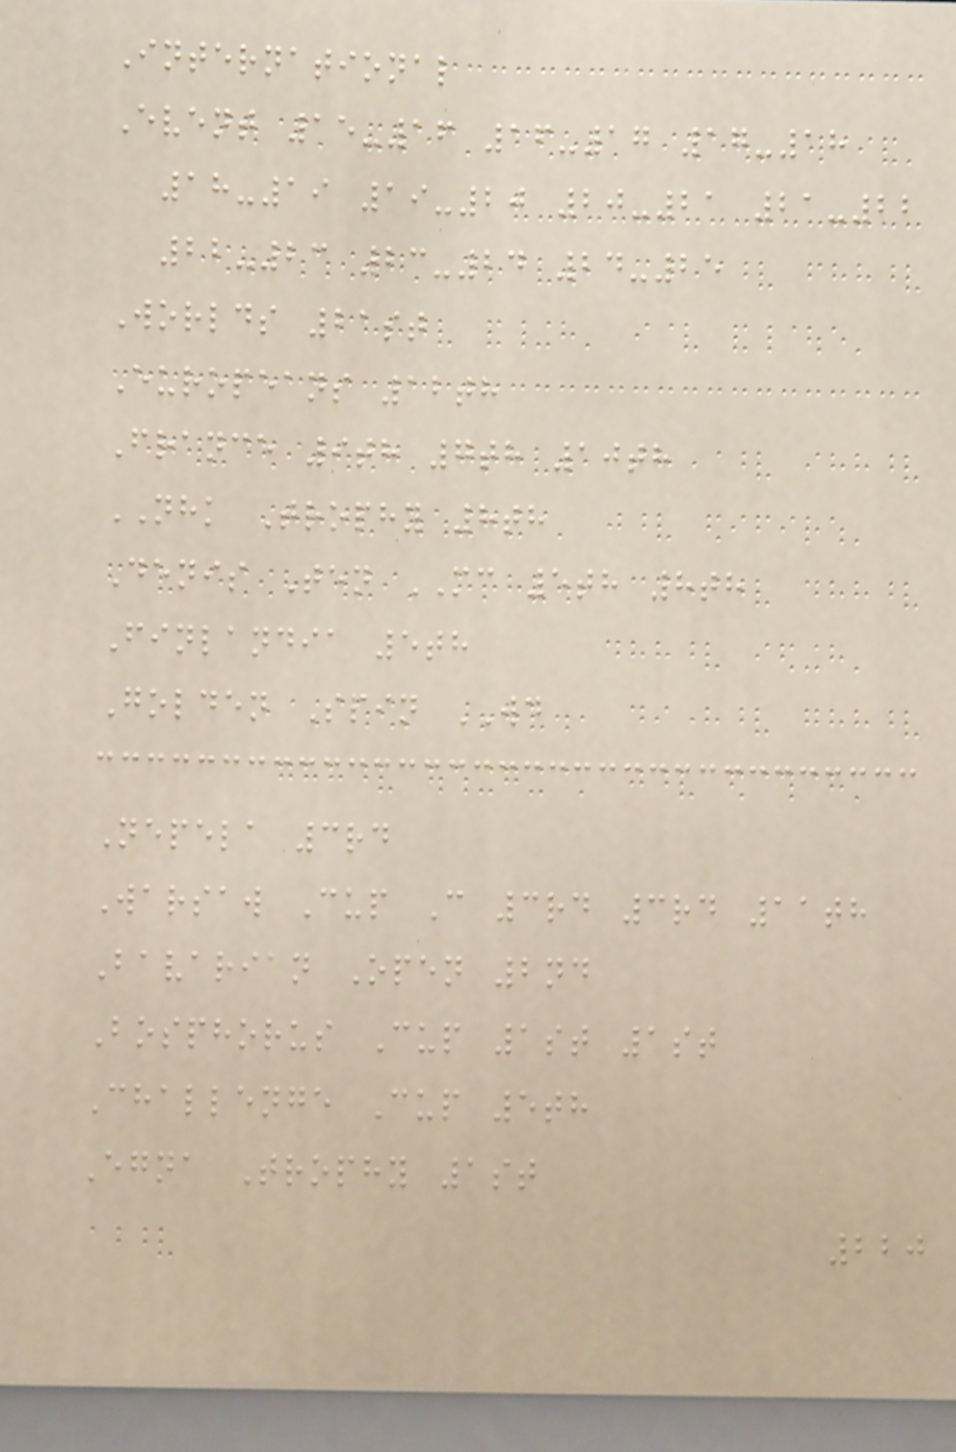International
Event 15-16 16-17 17-18
18-19 19-20 20-21 21-22
22-23 23-24 24-25
Worlds 21st
Europeans 12th
France 9th 7th 10th
NHK Trophy 8th
Denis Ten MC 5th 8th
Finlandia 5th
Golden Spin WD
Nepela 3rd
Warsaw Cup C 3rd 3rd 11th
Bavarian Open 2nd
Bosphorus Cup 1st 1st
Challenge Cup 5th
Egna Trophy 1st
220
